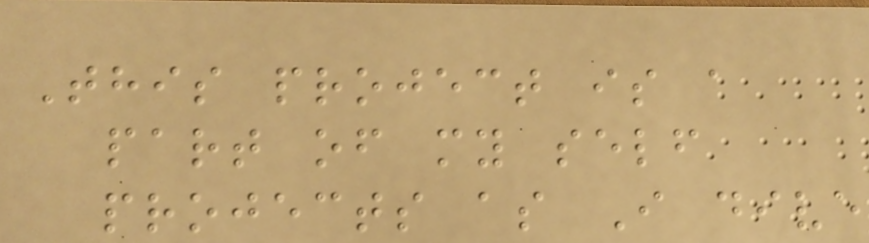This project is a
part of my self
projects as I dive
